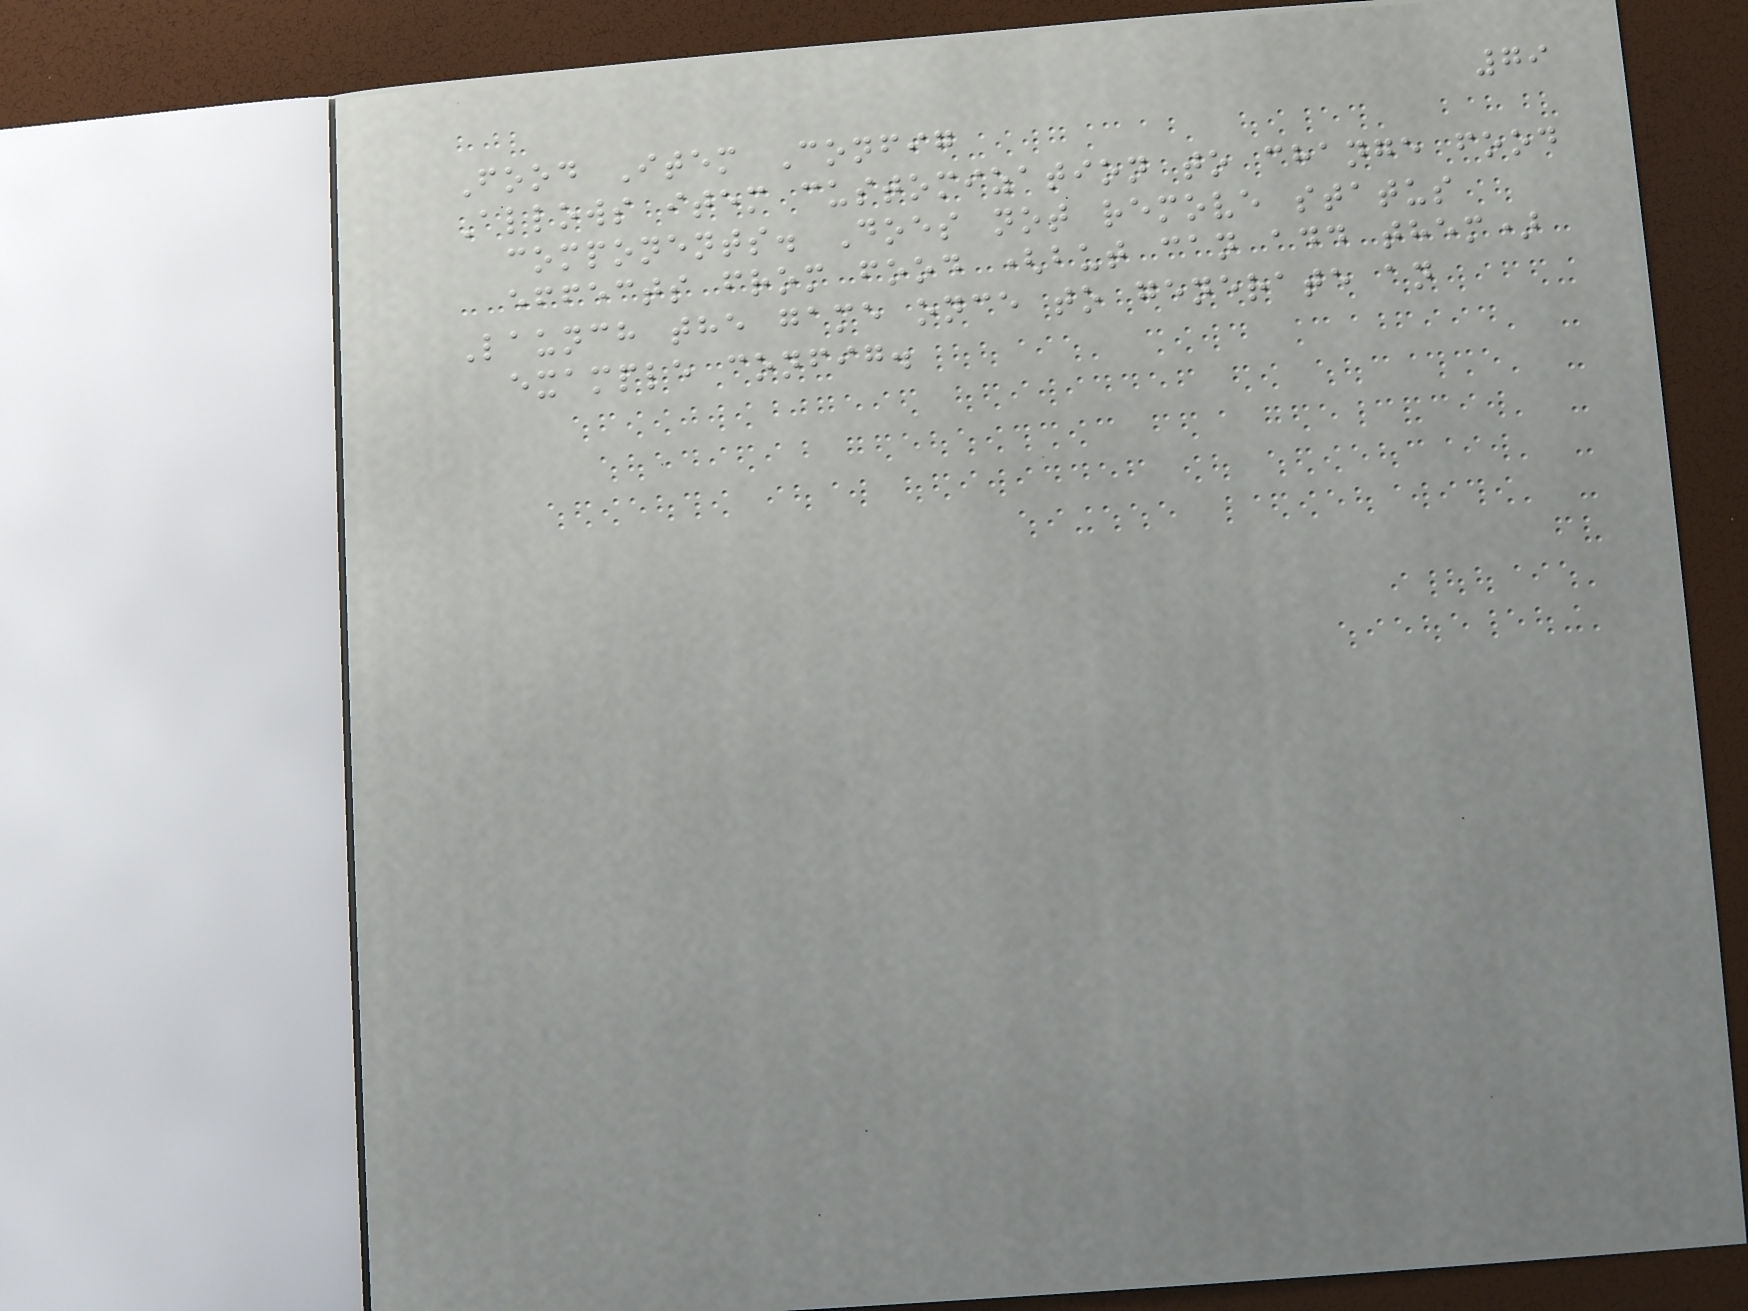79
Food Item Config
Allows item customization to change food
components. Does not remove status
effects from food (but can add them)
Launch the game once to generate an
example config.
